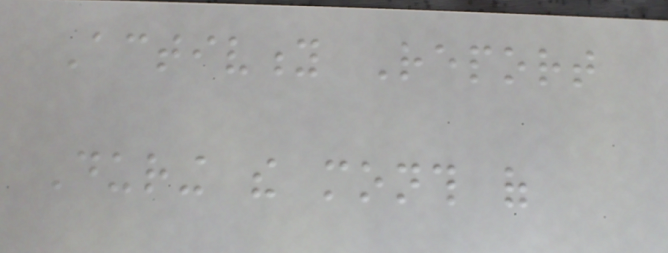Activity Report
During the month of
